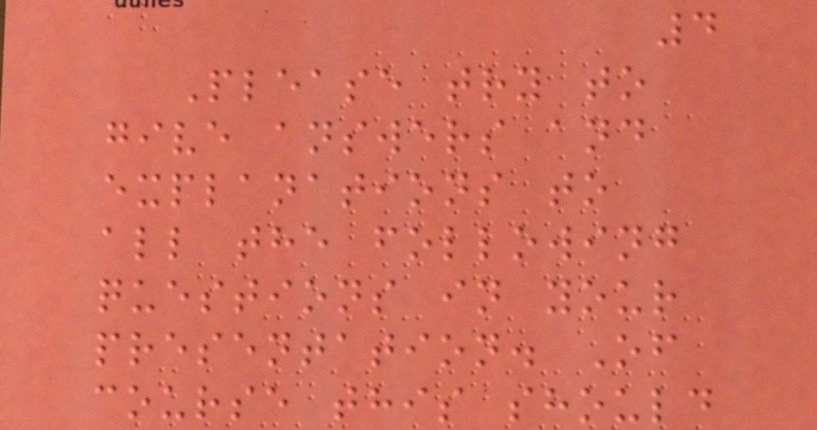4
Please try to
give answers and
explanations to
all the following
questions in your
presentation. Of
course this should
